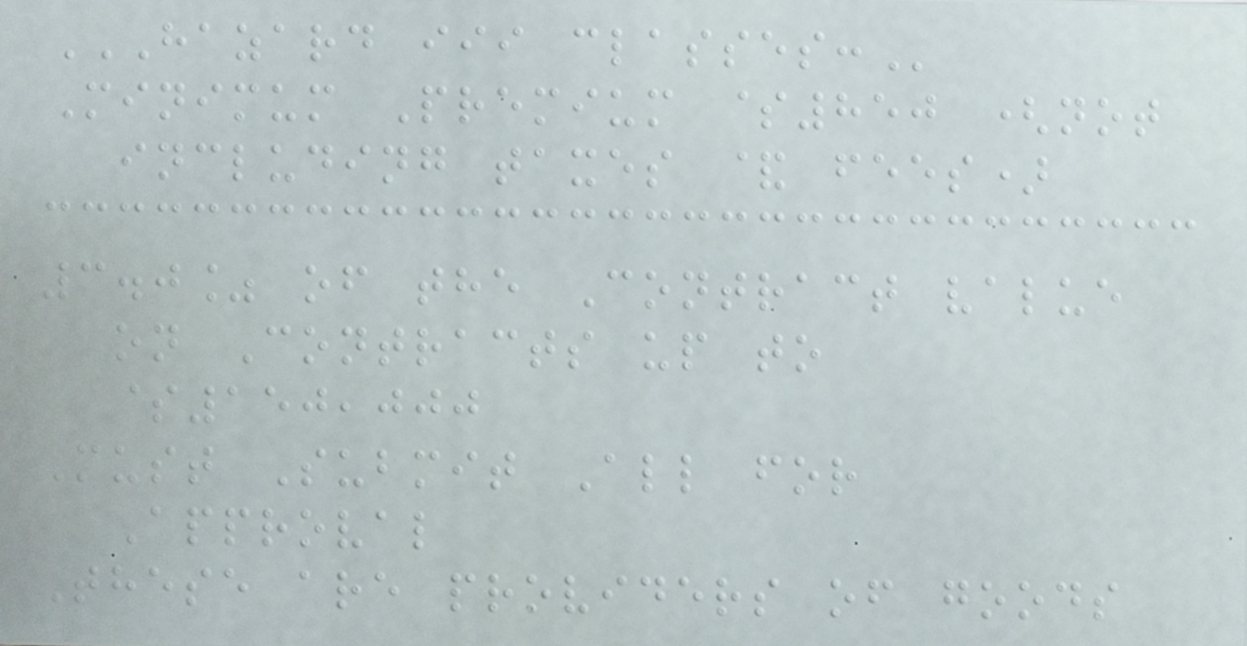HAZARD III CLASSES:
Minimum Premium $850 (not
including taxes & fees)
3.0% of the Contract value
on Contracts up to
$150,000
Must Submit All for
Approval
These are providers of goods
